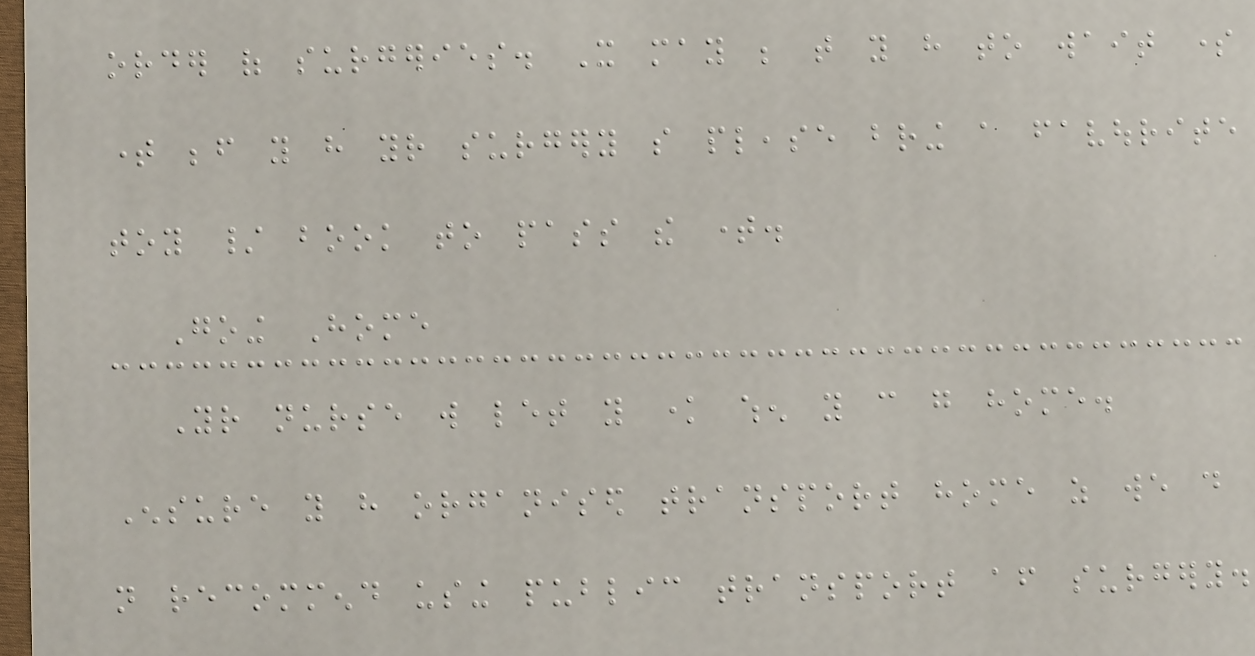order of surgeries. It may be that you have to wait some
time before you have your surgery so please bring a favourite
toy / book to pass the time.
Going Home
Your nurse will let you know when you can go home.
Ensure you have organised transport home as we do
not recommend using public transport after surgery.
